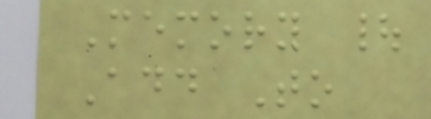Memory |
Add To
